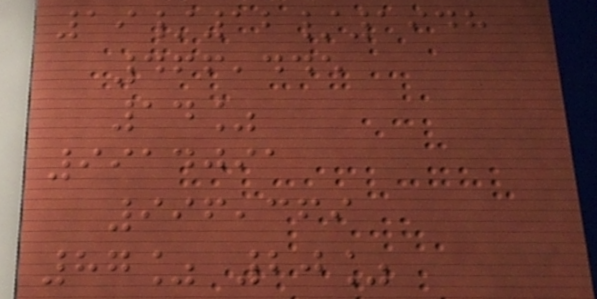19/12/1948
466,445
14%
9914091
996,369
87% 20%
